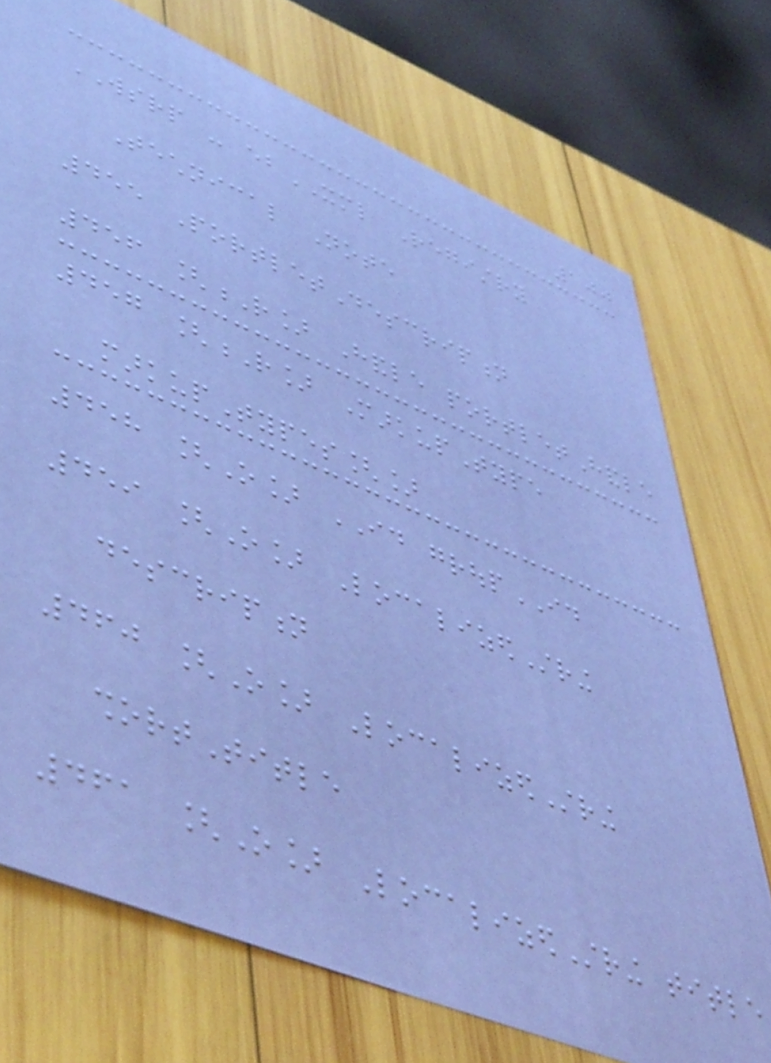100
WSRP - ebXML Registry
Technical Note
455 PortletDescription
456 [R] Handle portletHandle
457 [R] MarkupType
markupTypes[]
458 [O] ID groupID
459 [O] LocalizedString
description
460 [O] LocalizedString
shortTitle
461 [O] LocalizedString title
